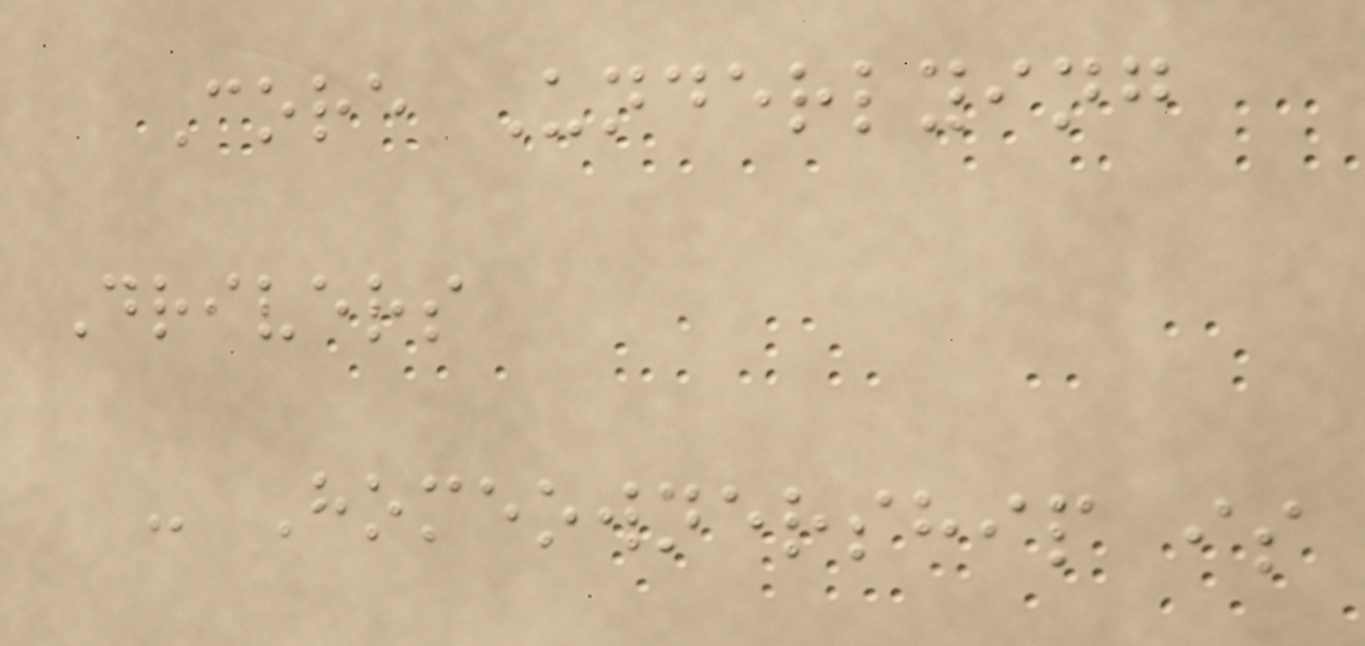Core Underlying
Drivers
- Homeownership is
